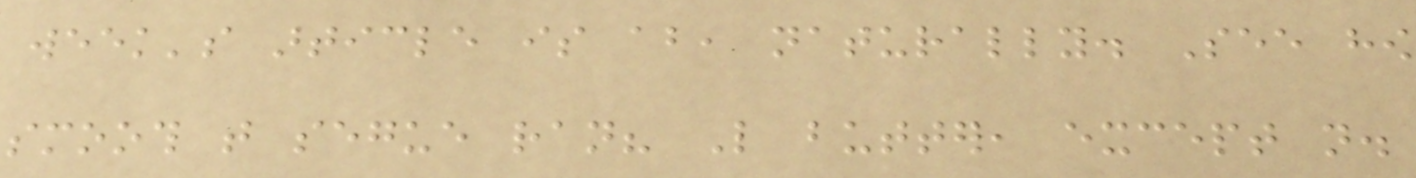week's article is about, naturally. See how
smooth that segue ran? Like butter, except not.
